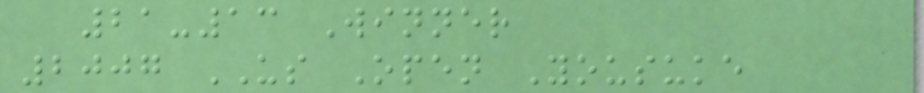21-13 Winner
2007 US Open Yousuke
